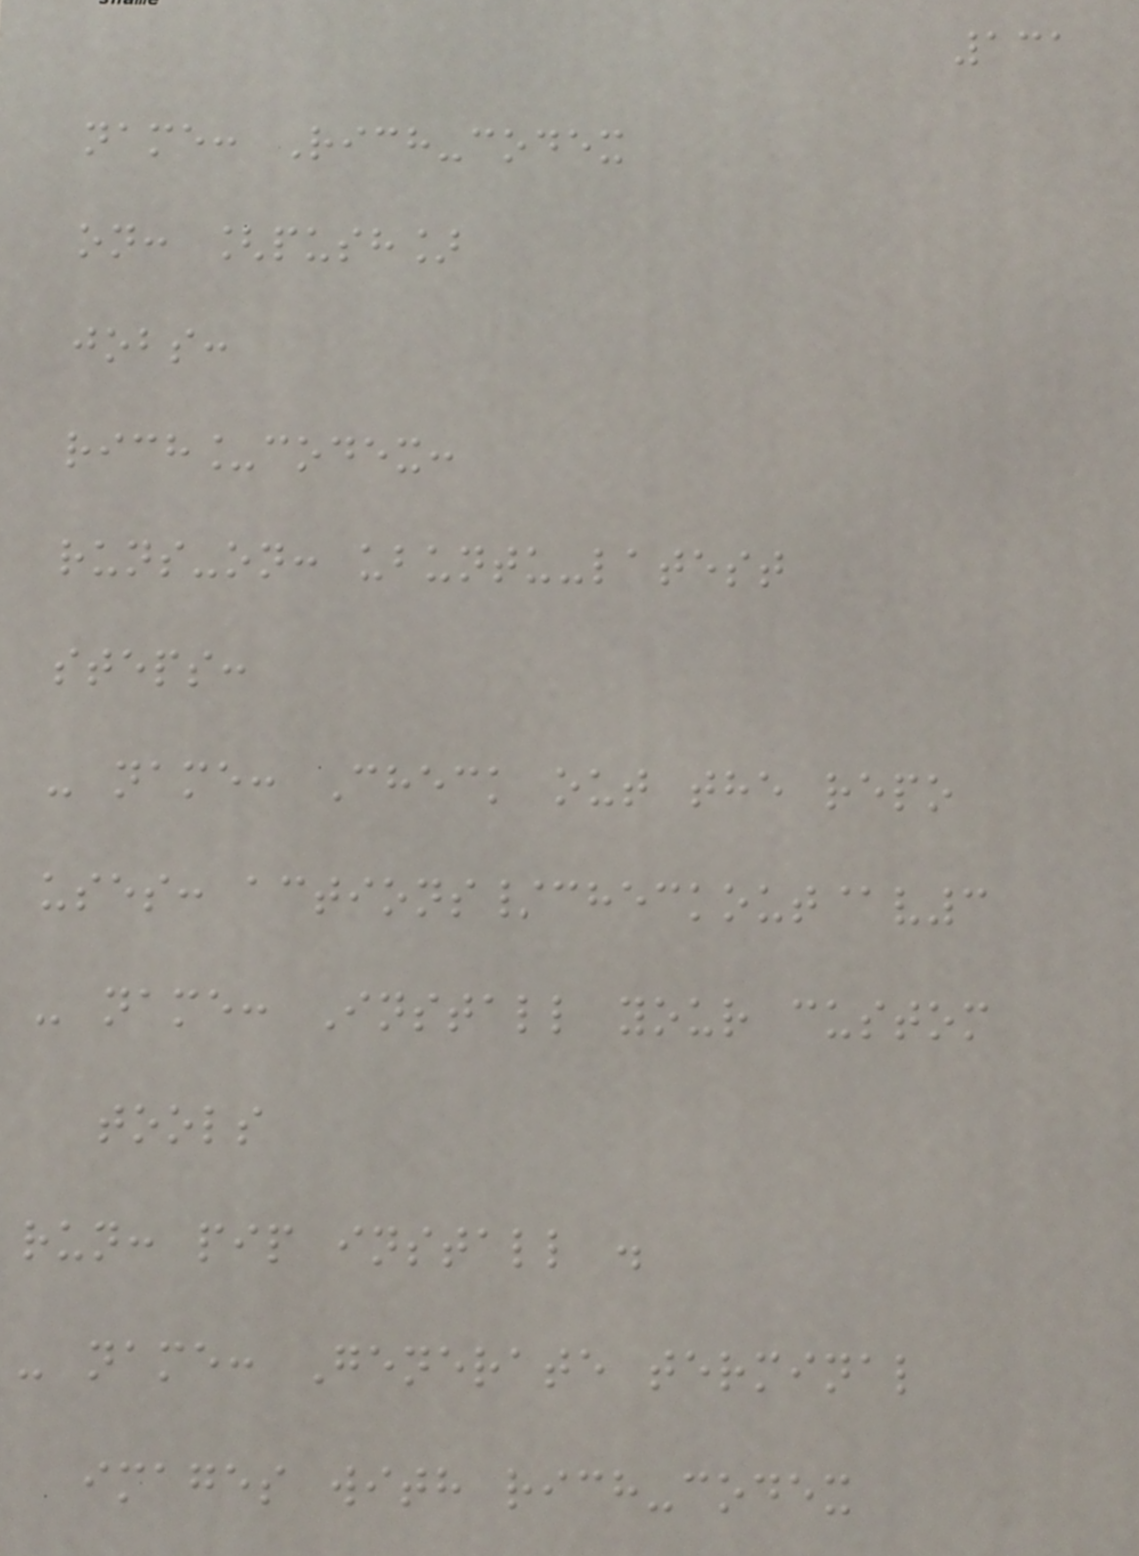131
name: Rich-codex
on: [push]
jobs:
rich_codex:
runs-on: ubuntu-latest
steps:
- name: Check out the repo
uses: actions/checkout@v3
- name: Install your custom
tools
run: pip install .
- name: Generate terminal
images with rich-codex
